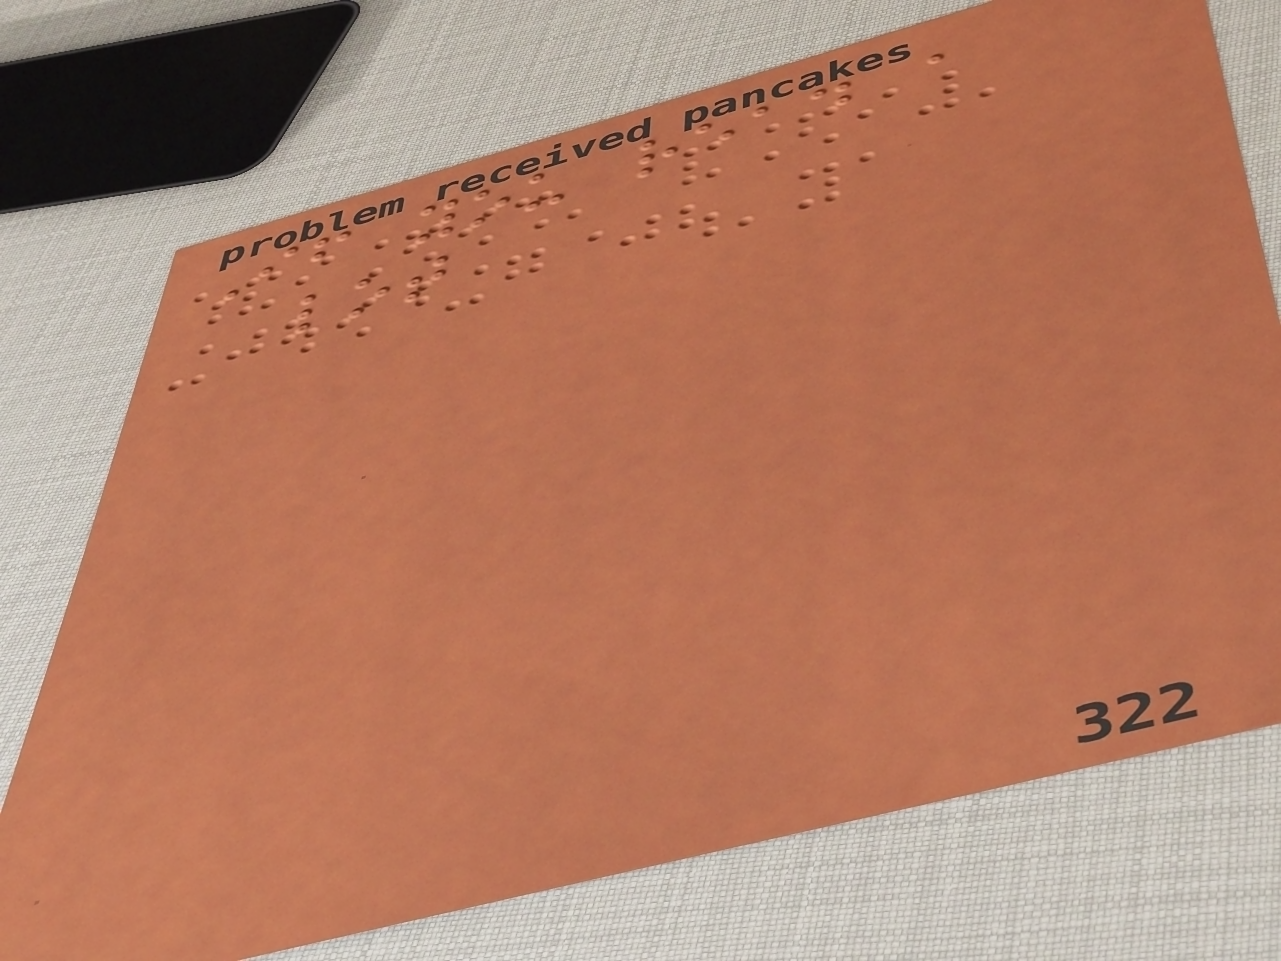If you read a
lot
